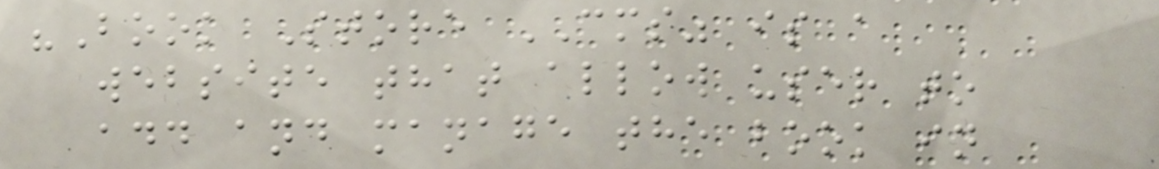"Book Store CMS" is a
website that allow user to
add and manage the book in
